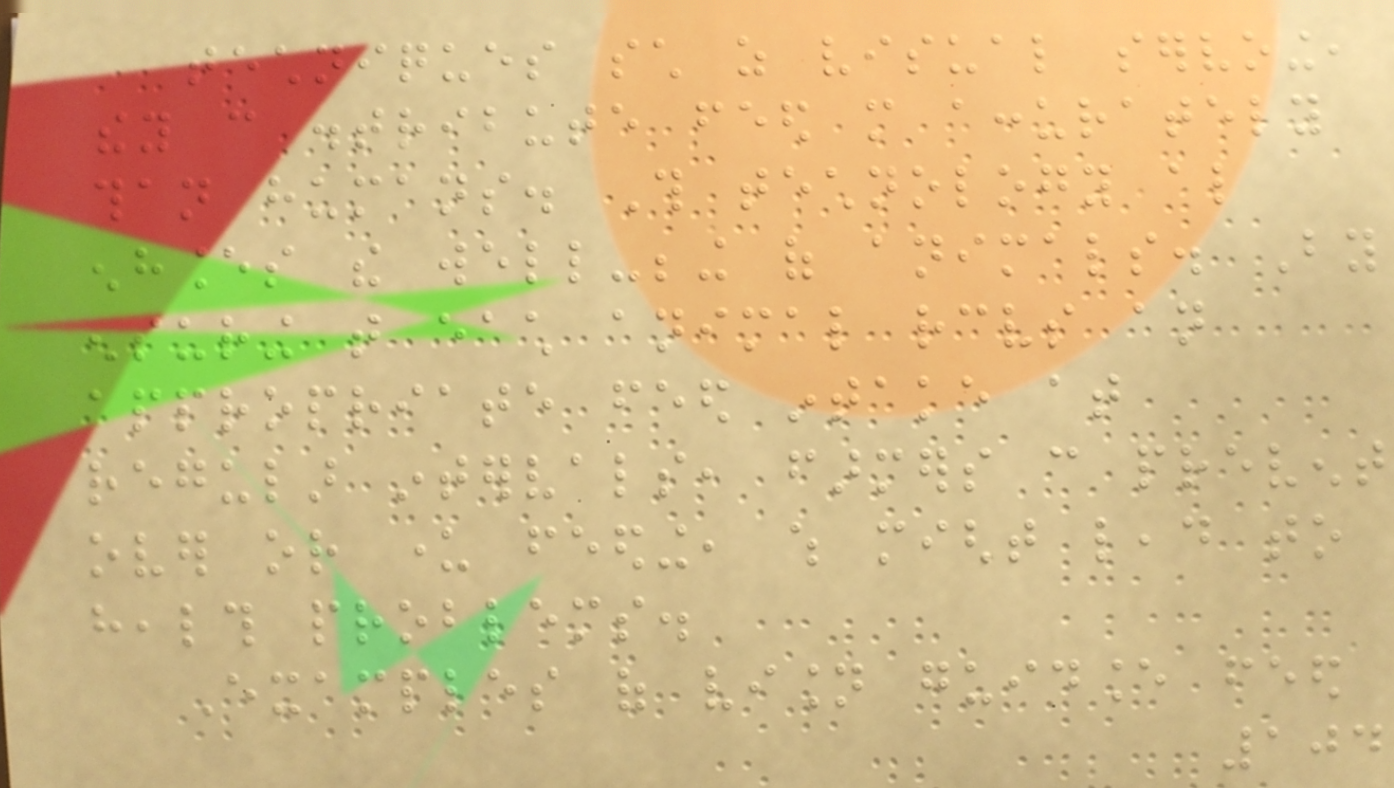techniques such as visual servoing,
they can distribute feed more accurately
than humans. This technology also
enhances the well-being of animals. By
ensuring that each animal receives an
appropriate feed intake at
regular intervals, farmers can prevent
over or under feeding, which might lead to
health problems.
Examples of vision guidance feed
104
